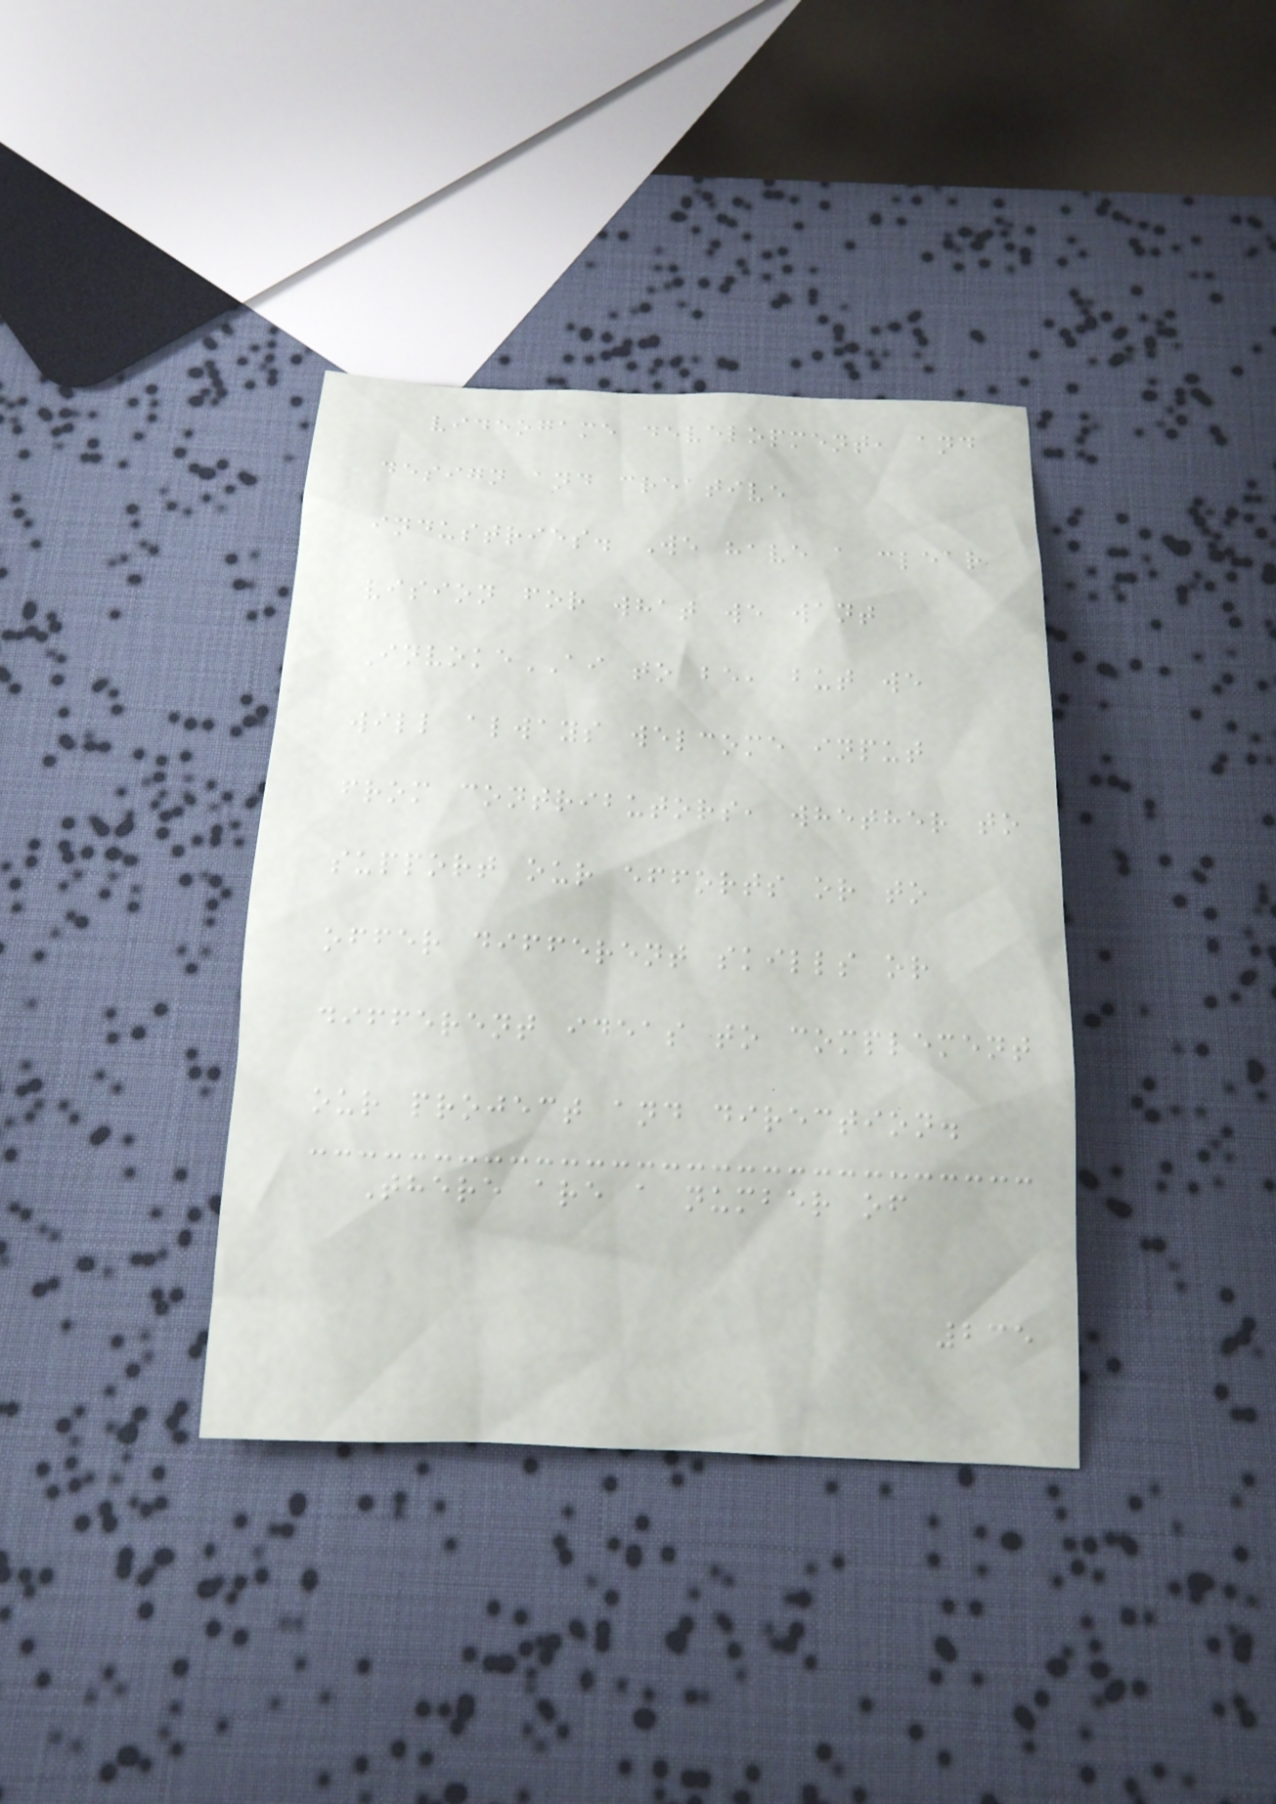videogame development, and
design and creative
industries. We have a clear
vision for what we want
InvokeAI to be, but we
will always welcome input
from contributors, whether to
support our efforts or to
offer different skills or
different ideas to complement
our project and direction.
There are a number of
235
